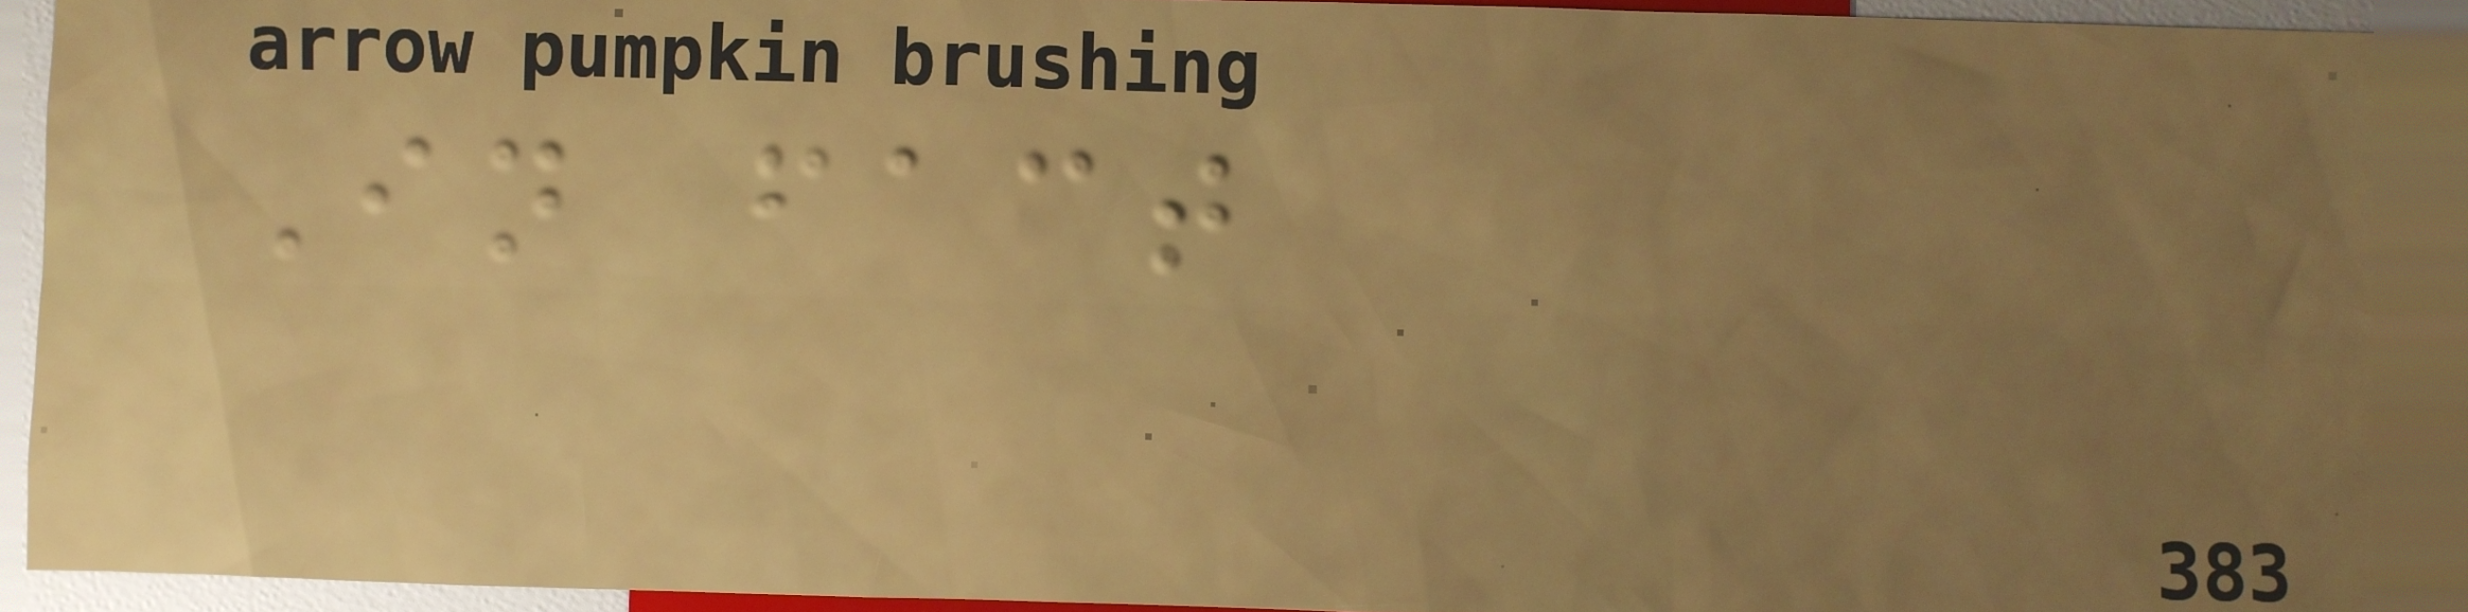In fact
